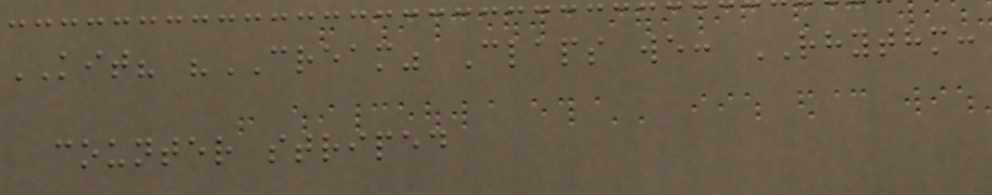KIT? "CREAM" Claps we: RHYTHM:
counter striped
